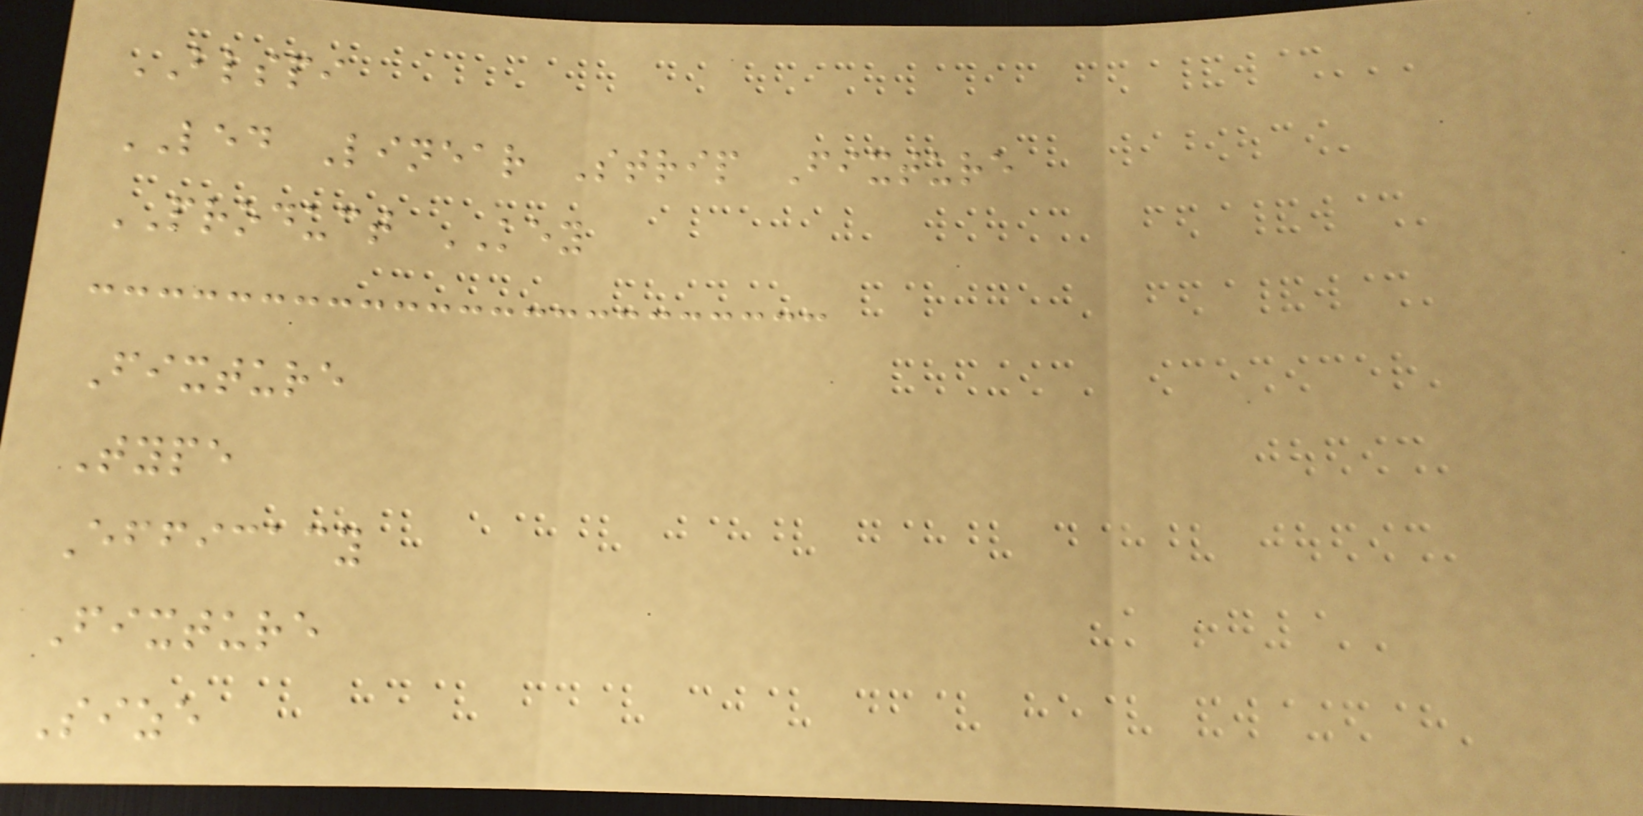BLSPI
LED Linear Strip Fixture
PRODUCT KEY
Fixture
Type
Efficacy
Fixture
Size
